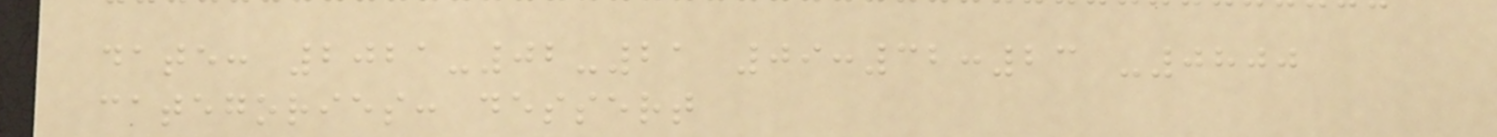date: 2021-02-21 09:32:23 -0800
categories: dessert
